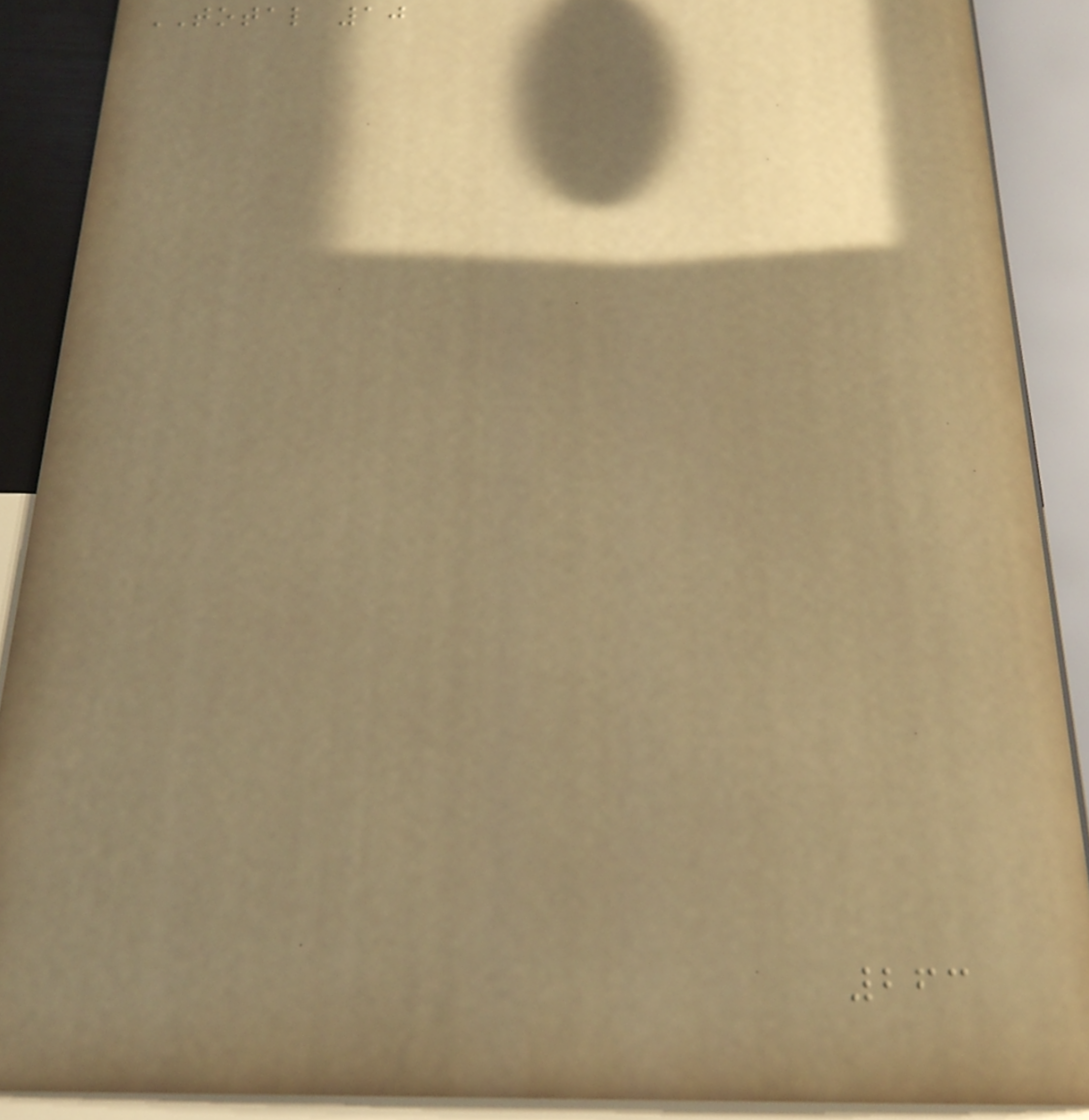TOTAL 10
263
